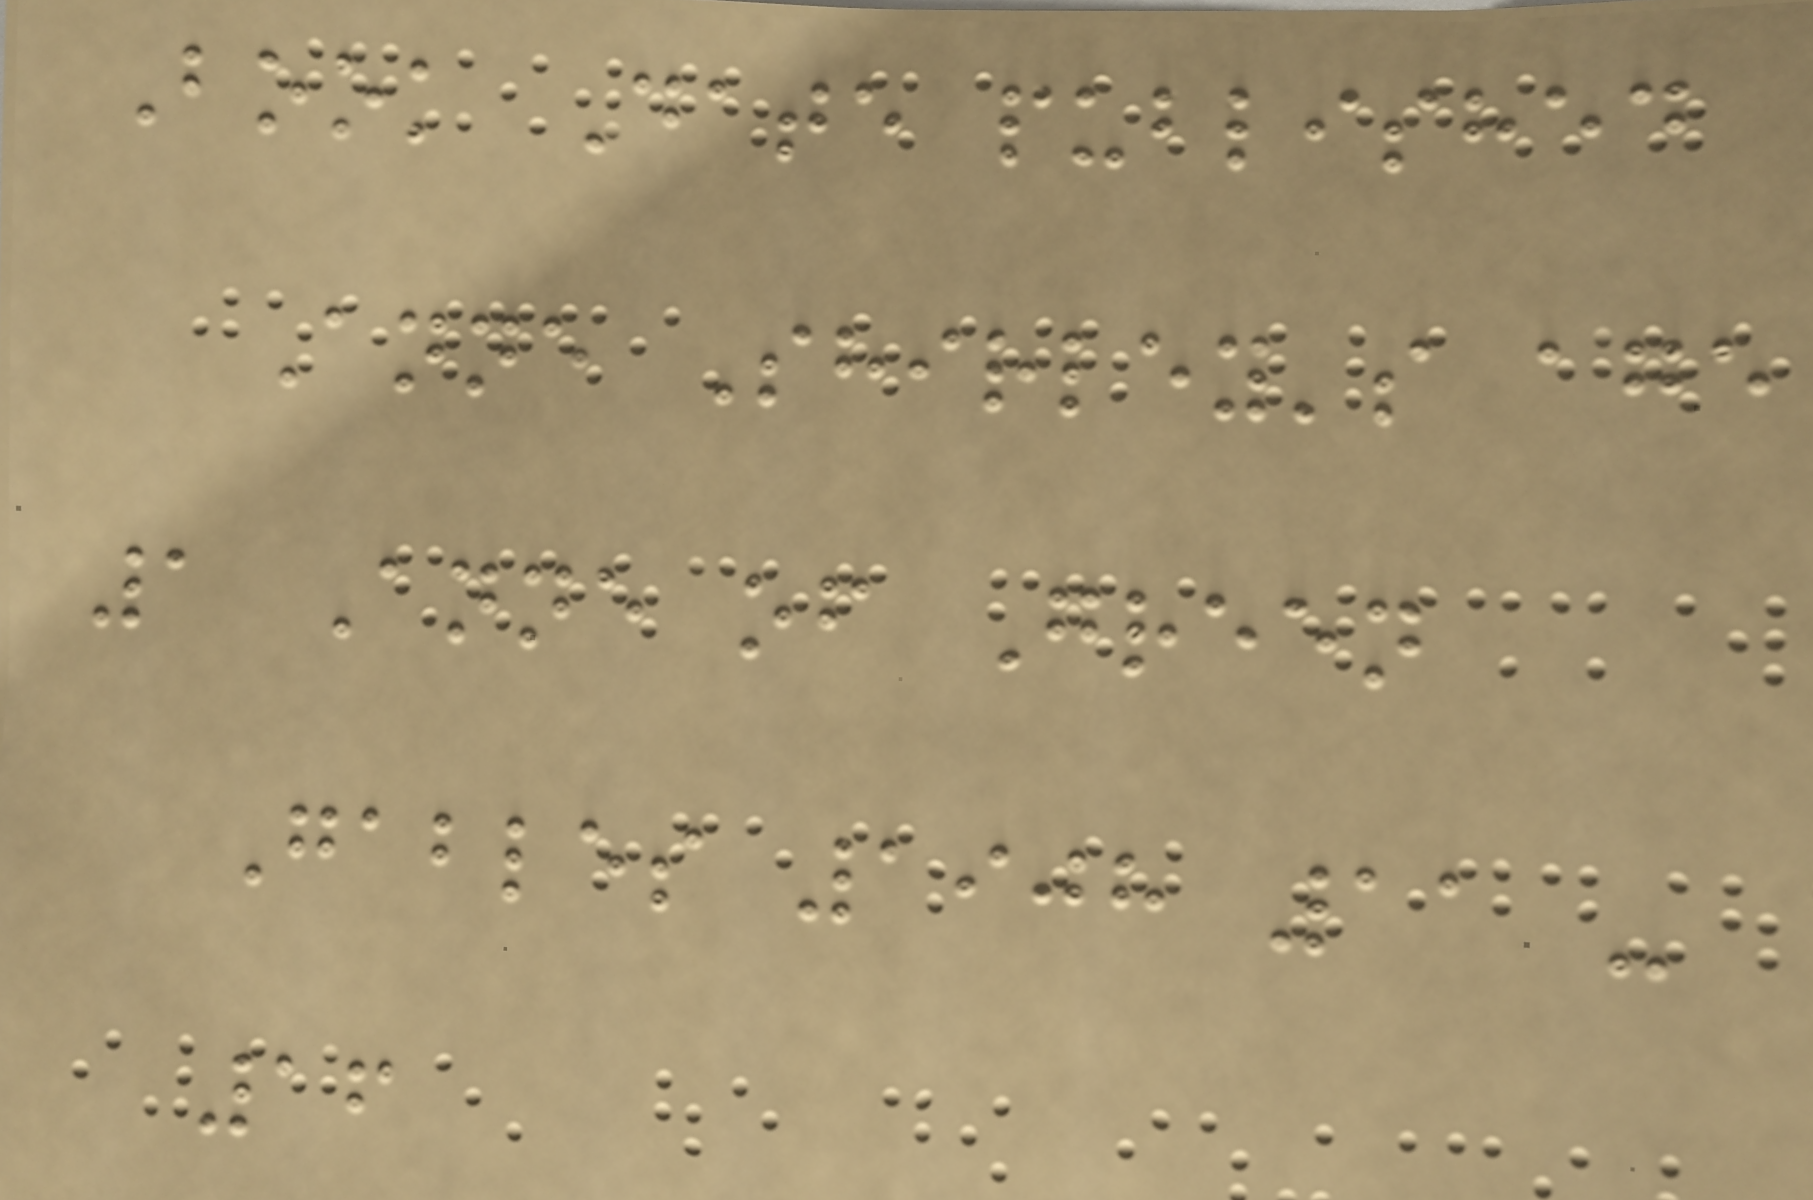Book Date published
Anne Shirley's age
1 Anne of Green
Gables 1908 11 -
16
